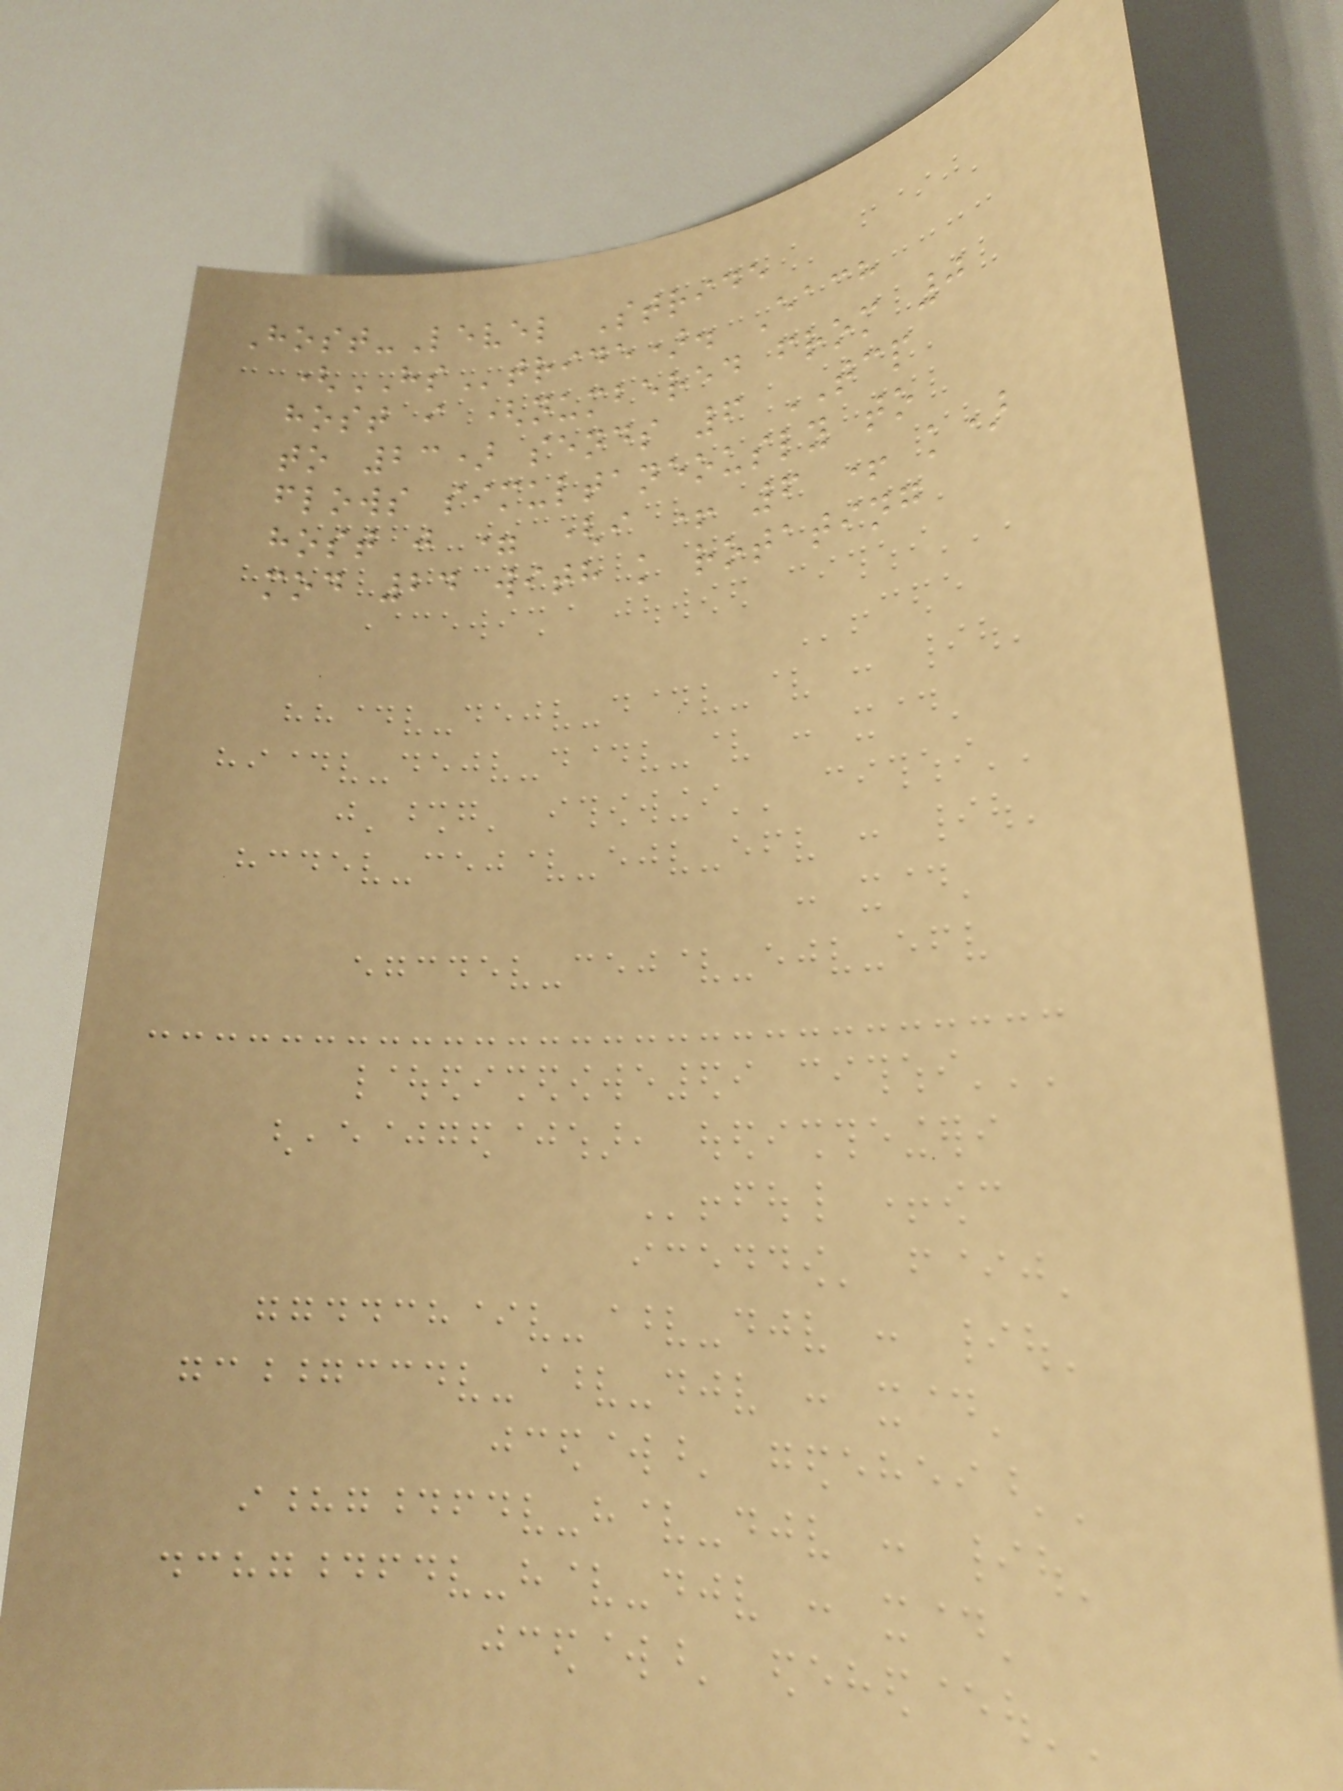Host-Level Stride
(HStride). Each
host i (numbered from 0
to 23) sends 6 TCP
flows simultaneously to
host j = (i + 6 + k)
mod 24 with k rotating
